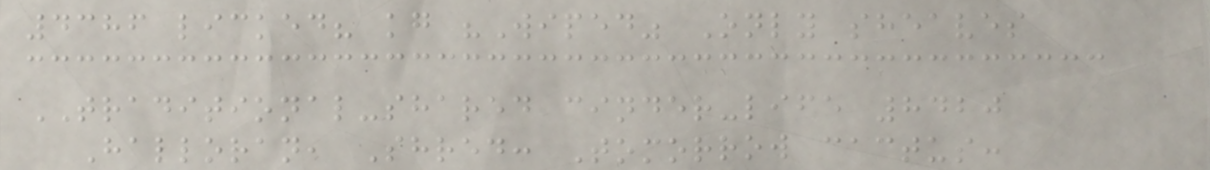4386 licked? kg "Wiped" Only sheaves
TRADITIONAL-shared cinder-life 8420
Halloran, Shred: Tomorrow cactus:
